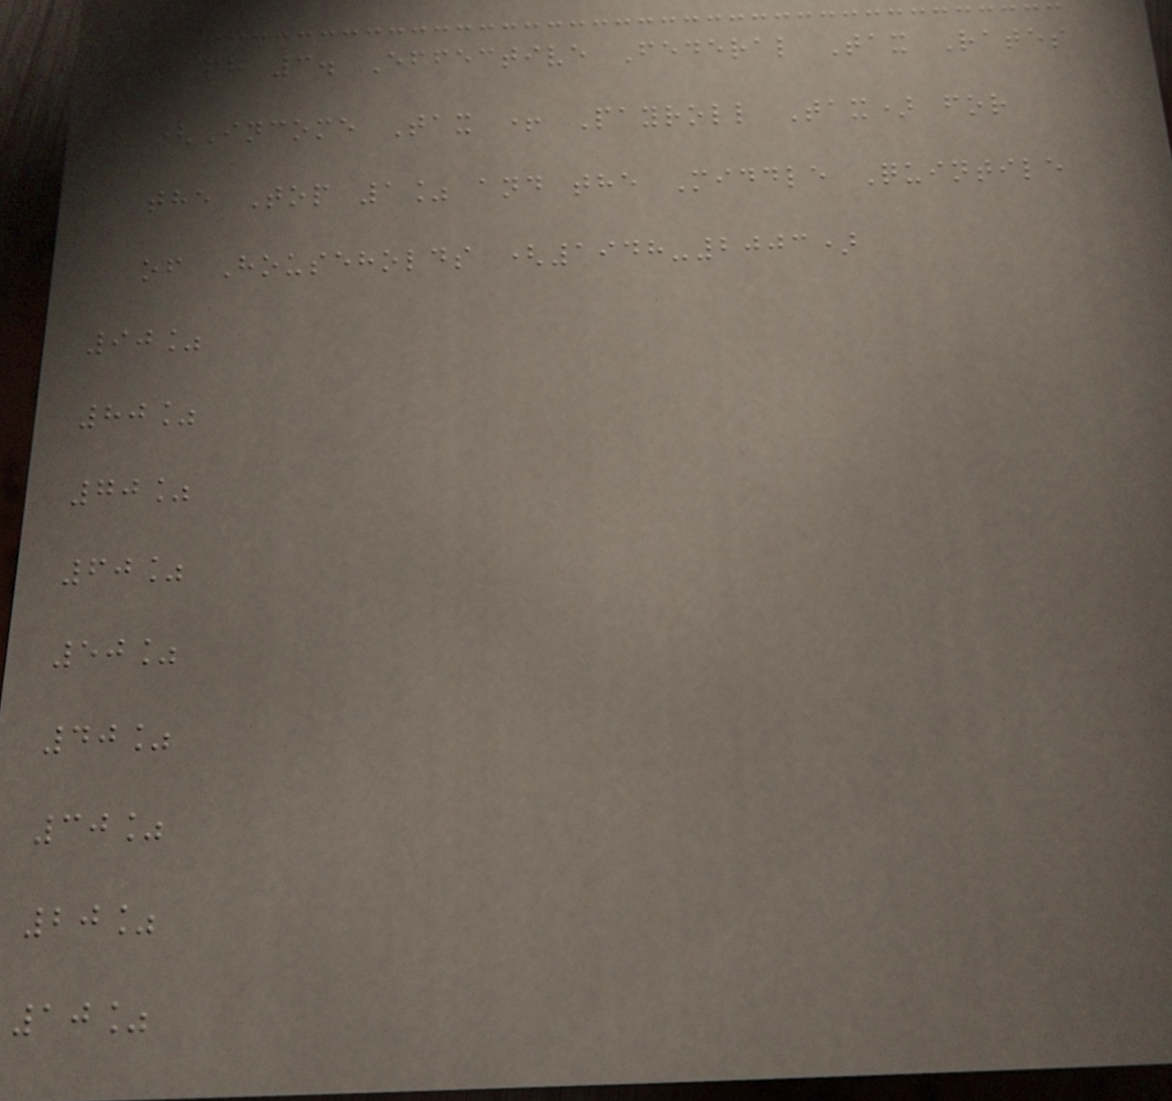Graph 3. Effective Federal Tax Rates
(Income Tax + Payroll Tax) for
the Top 1% and the Middle Quintile
of Households (1948-2003)
90%
80%
70%
60%
50%
40%
30%
20%
10%
